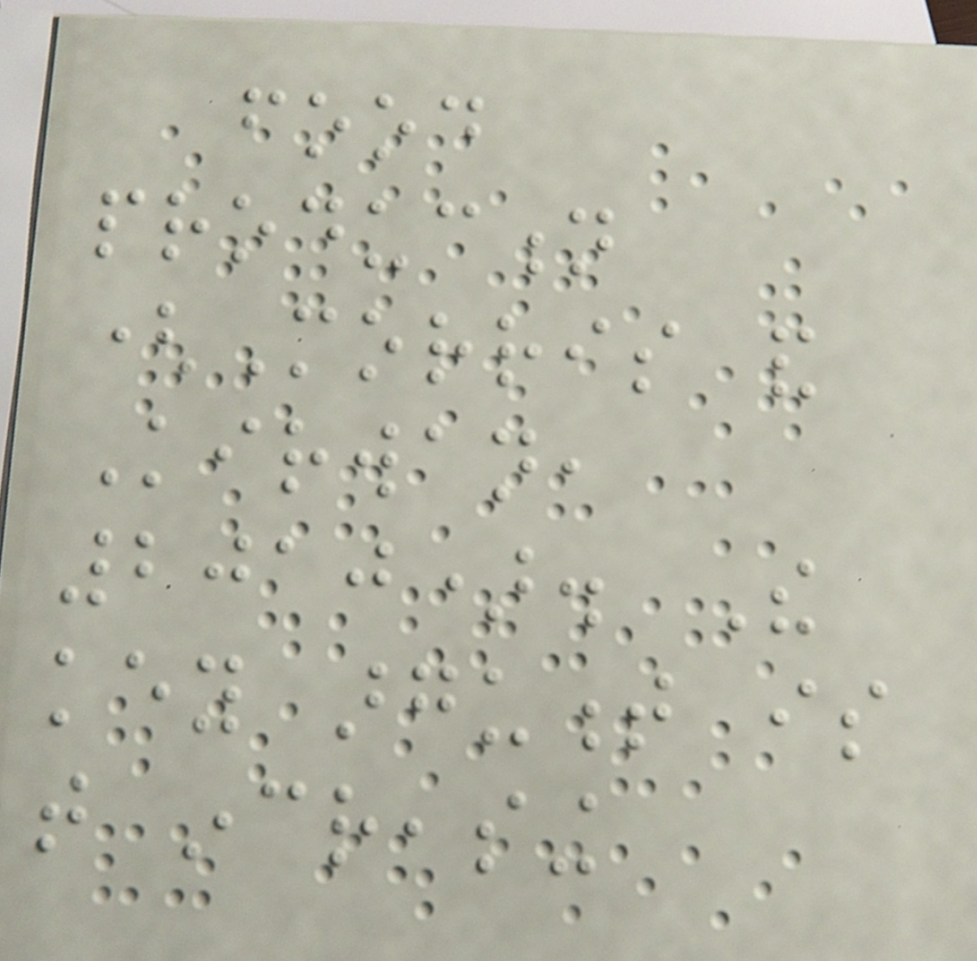food
production
(Morris and
Kirwan,
2010). The
key argument is
that increasing
